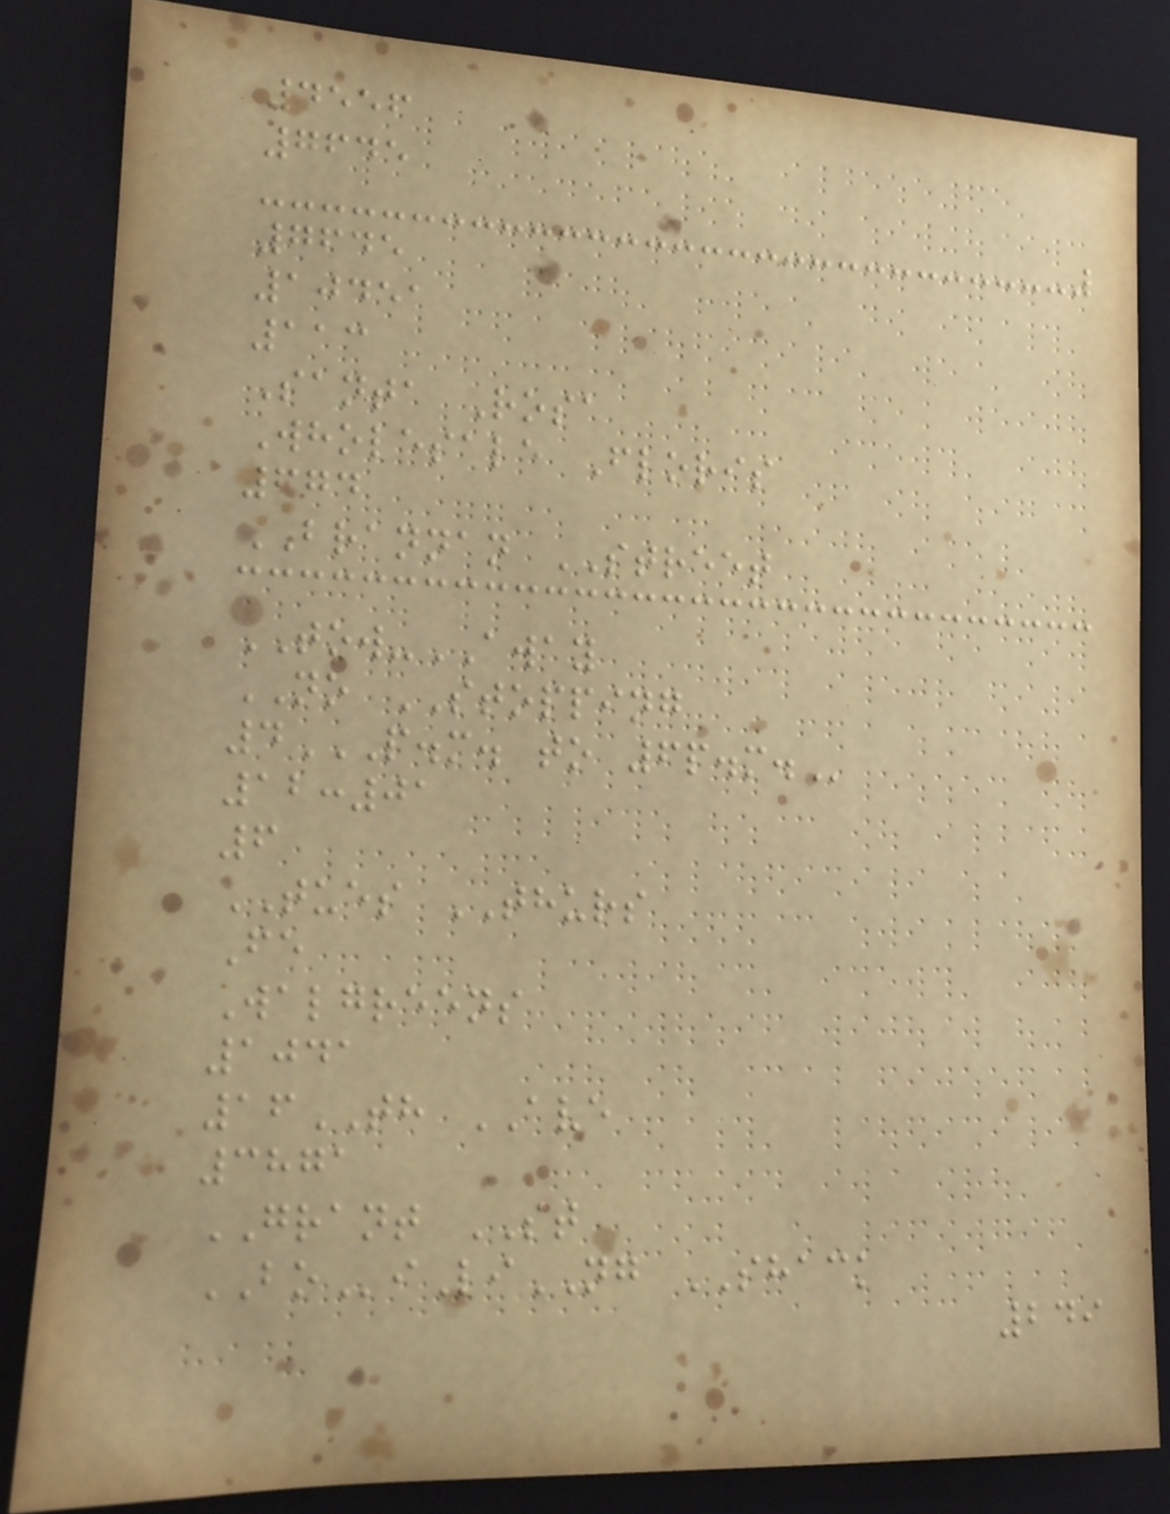4556
7645
7645
10451
113
Santa Rosa
Wholesale Floris
674
BRANNAN STREET
TOW-AWAY
NO STOPPING
4P.M. TO 6P.M.
12:01
6
TUES THURS
Fe
Walgreens
1041
16TH AVE
3871
GRANT ST
BOiLiNG SHACK
249
